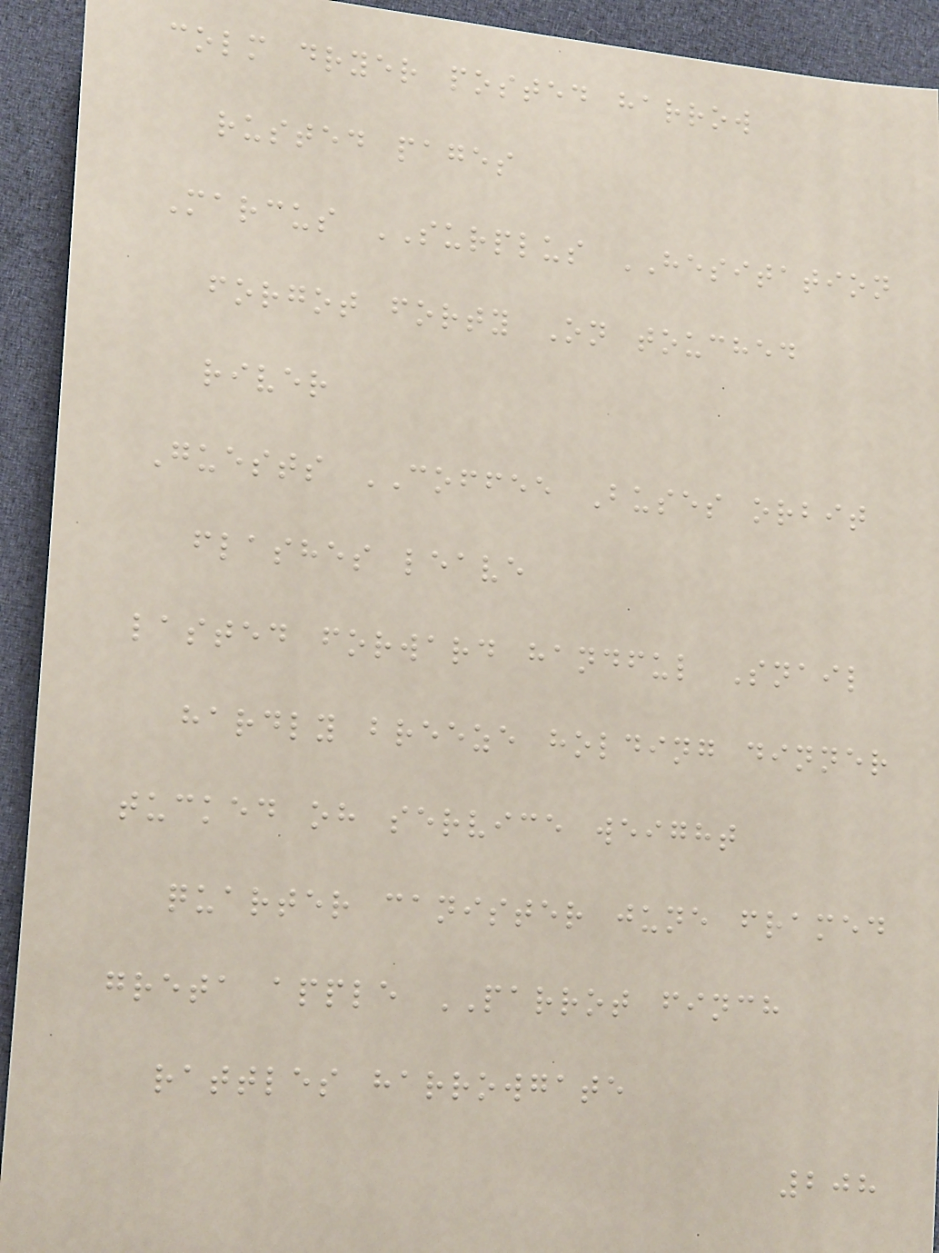colm dryer posted harrow
rusted pages
Marcus SURPLUS HESITATION
forgot forty On touched
river
Guests COFFEE Buses orbit
flashes leave
lasted forward handful Snail
hardly breeze holding dinner
tucked oh service weight
quarter canister june framed
greta apple PARROT finch
rattles harrowgate
208
